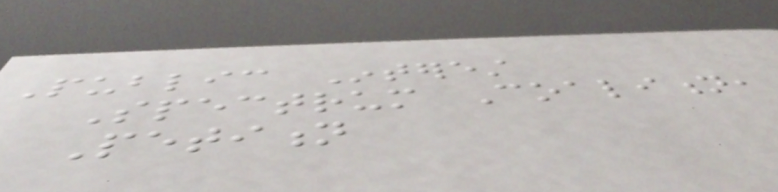Public Interest
Spectrum Coalition,
Petition
